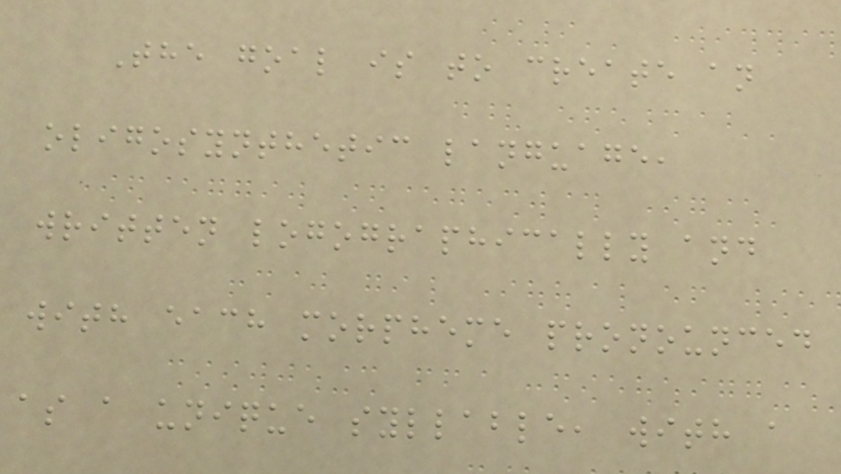The goal is to create an
oligosynthetic language,
written logographically and
with each morpheme pronounced
as a unique syllable, with a
